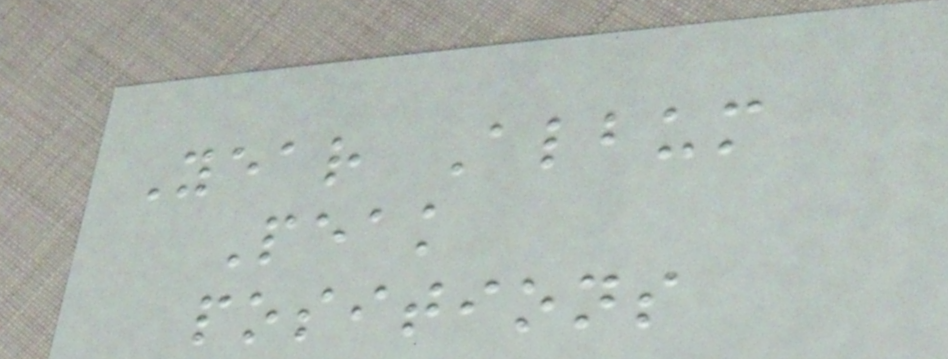Year Album
Peak
positions
